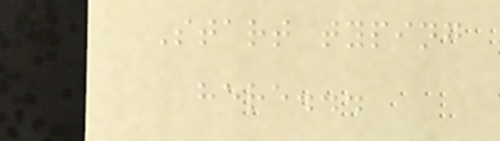Start typing
here...
